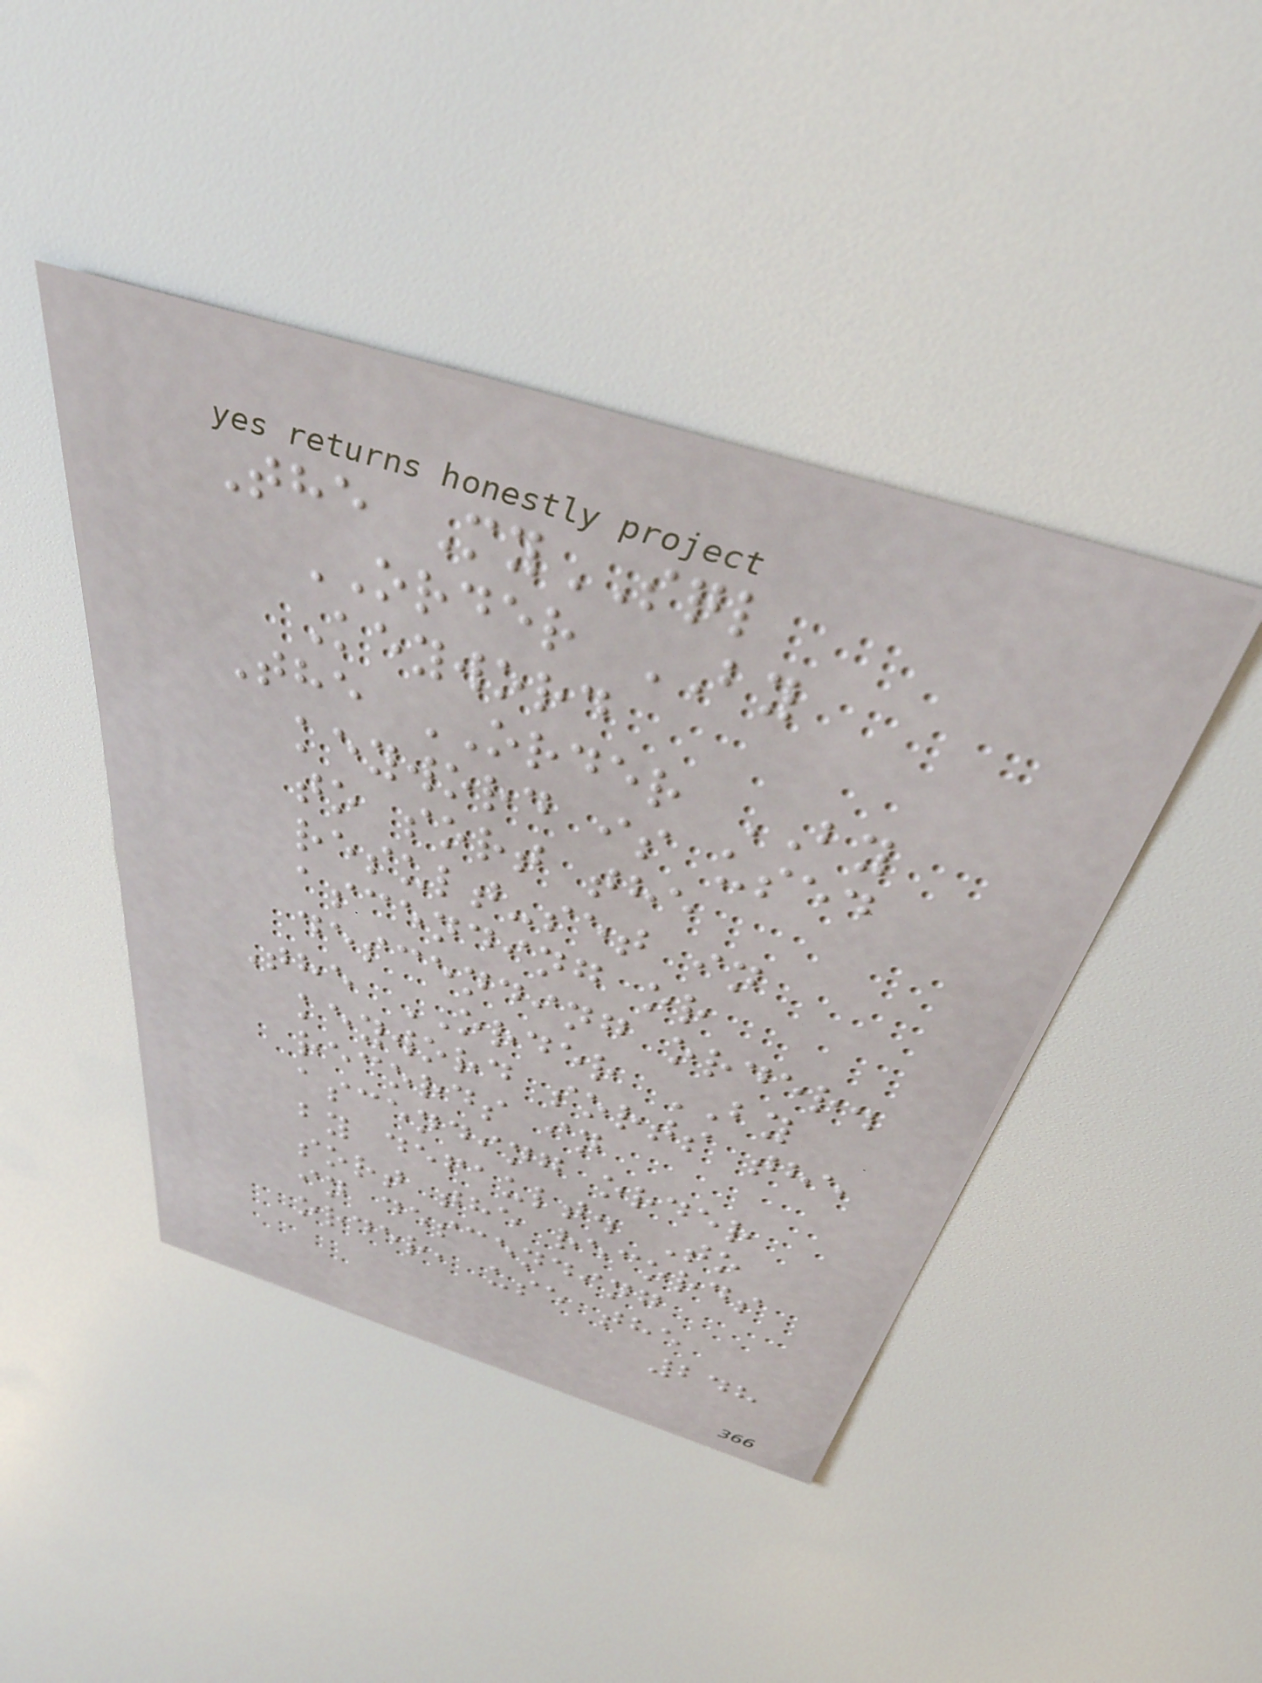The MySQL
ORDER BY
Keyword
The ORDER BY
keyword is used
to sort the
result-set in
ascending or
descending order.
The ORDER BY
keyword sorts the
records in
ascending order
by default. To
sort the records
in descending
order, use the
248
